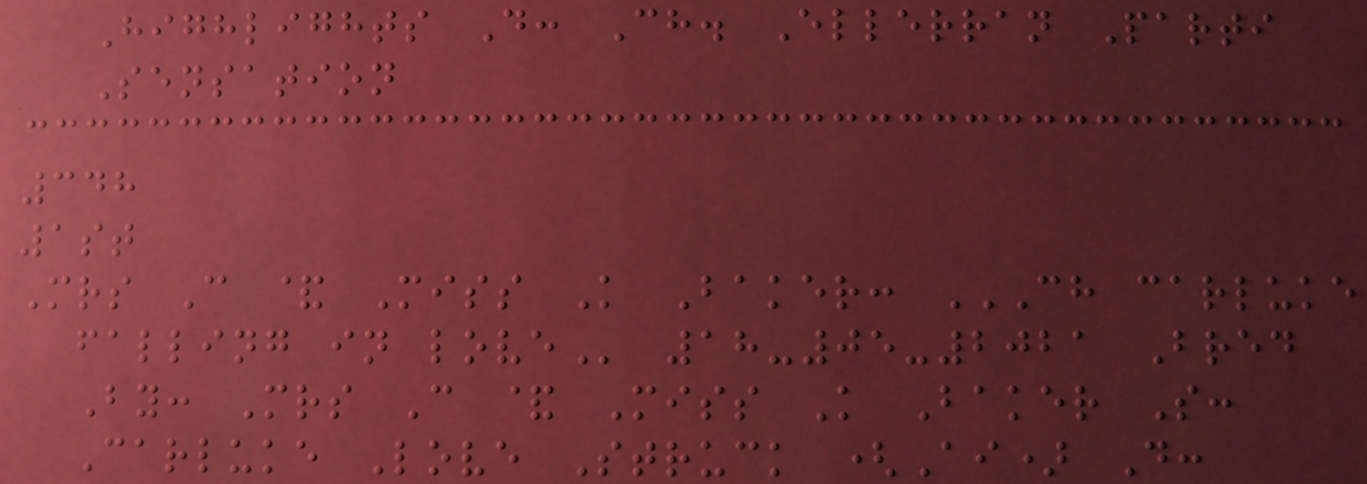Highlights D: Ch. Ellerran Parti
Sensation
348
1st
Mrs C & Miss K Baker: CH CARLUKE
FALLING IN LOVE 18-05-2021 Bred
By: Mrs C & Miss K Baker S:
Carluke Love Struck (Ai) D:
